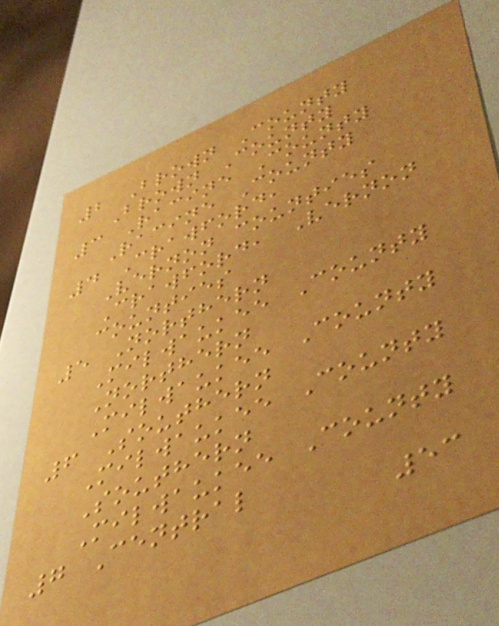2 Brown County
Brown County
3 Racine County
Racine County
4 Crawford,
Vernon counties
Crawford, Vernon
counties
5 Northern
Milwaukee County
Northern
Milwaukee County
6 Southern
Milwaukee County
Southern
Milwaukee County
7 Central
53
